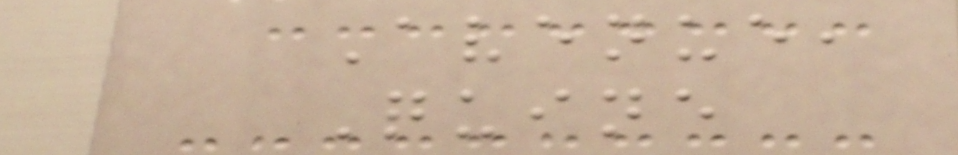Avenue,
Quine
